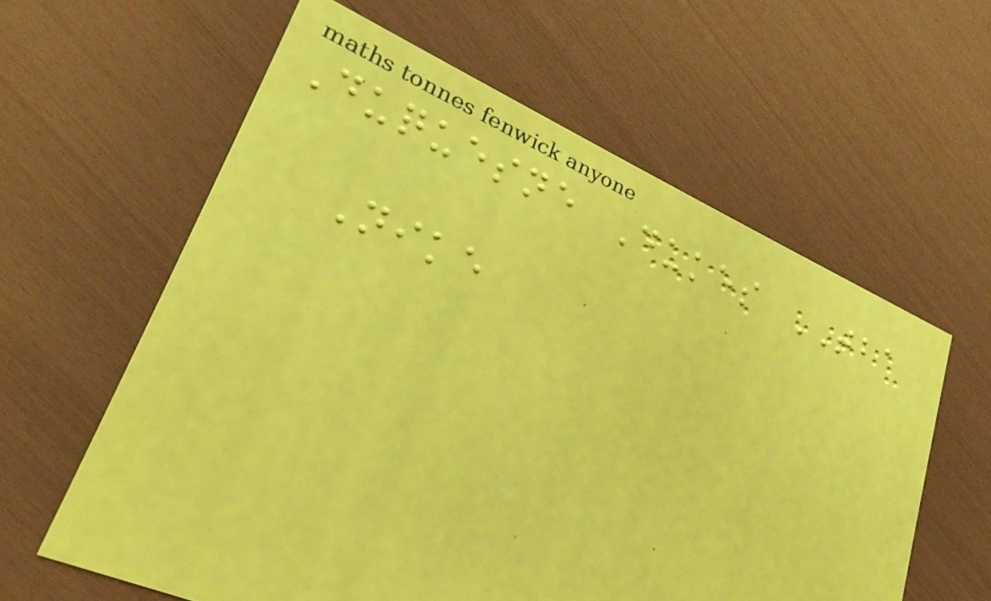Duquesne Dukes TBA
Nike
